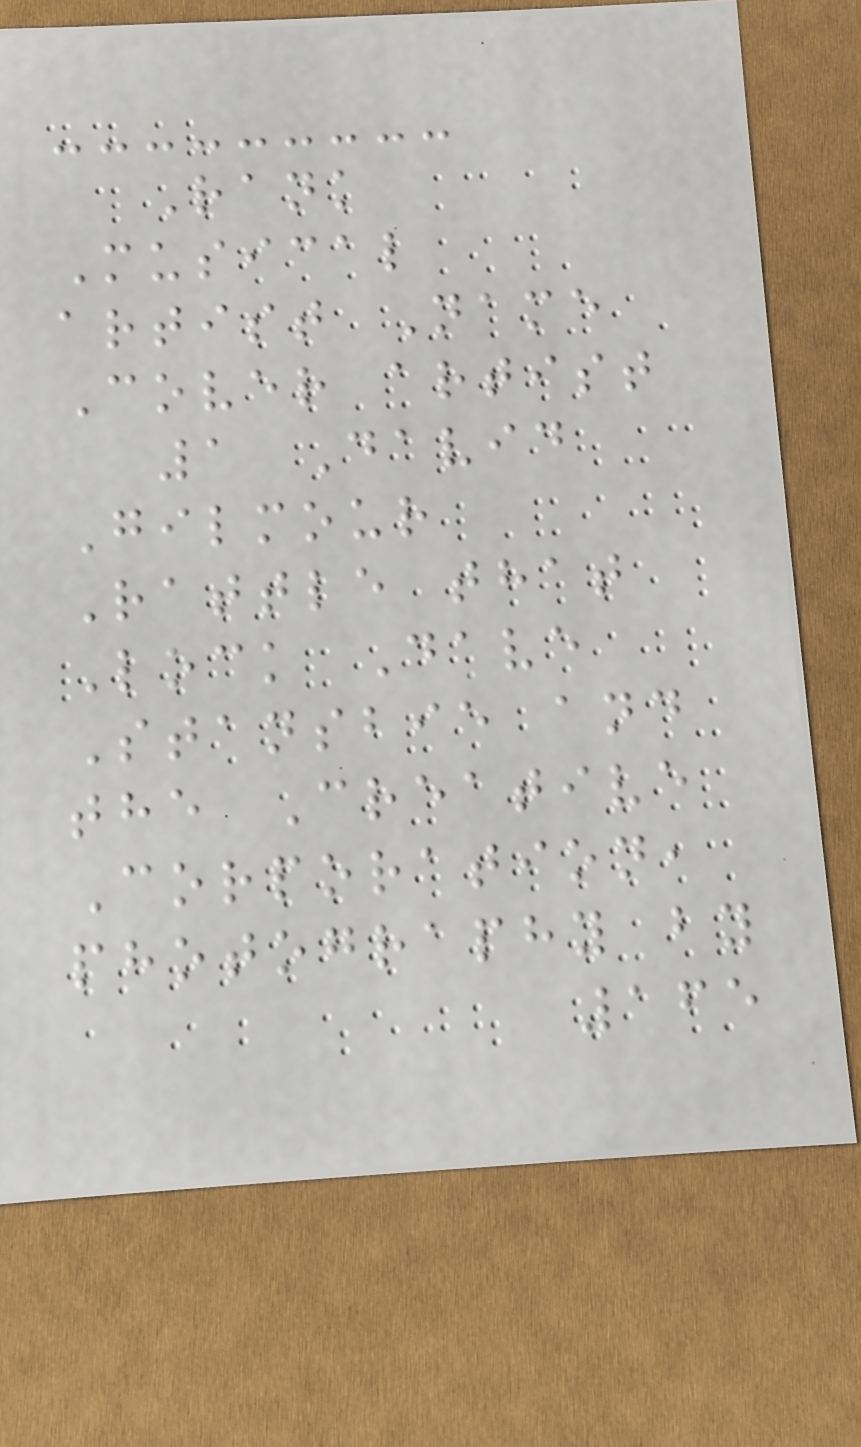Rank
Musical
artist Name
Cover artist
1 David
Gilmour
Rattle that
Lock Dave
Stansbie and
the Creative
Corporation,
photography by
165
